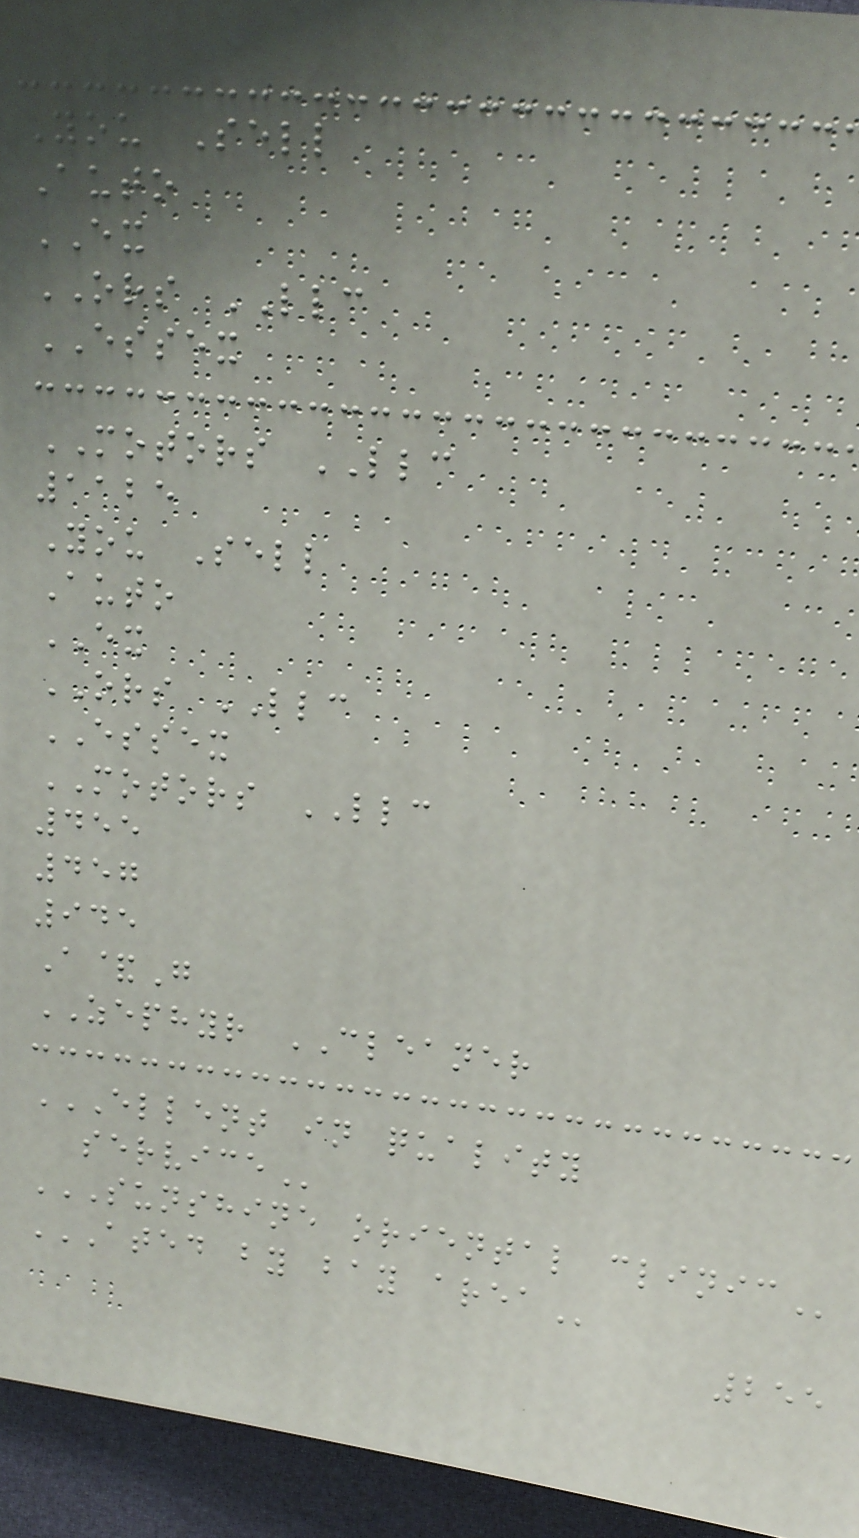You Sell
Auto
EX
ORS LLC
ESSEX
MOTORS LLC
1125
You Sell
Auto
EX
ORS LLC
ESSEX
MOTORS LLC
455
457
945
A&G
ZEPHYR CLEANER
ELLENT IN QUALITY
SERVICE
SUNSHINE ORIENTAL CLINIC
ATED BY BAY AREA
255
